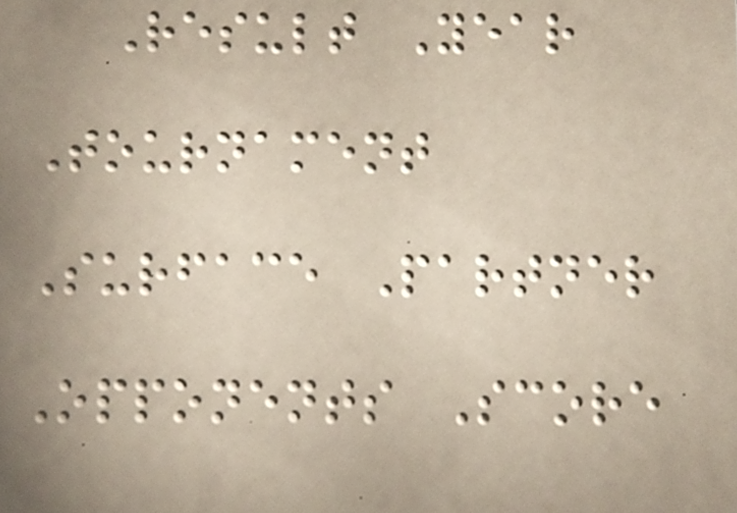Result Year
Tournament
Surface Partner
Opponents Score
